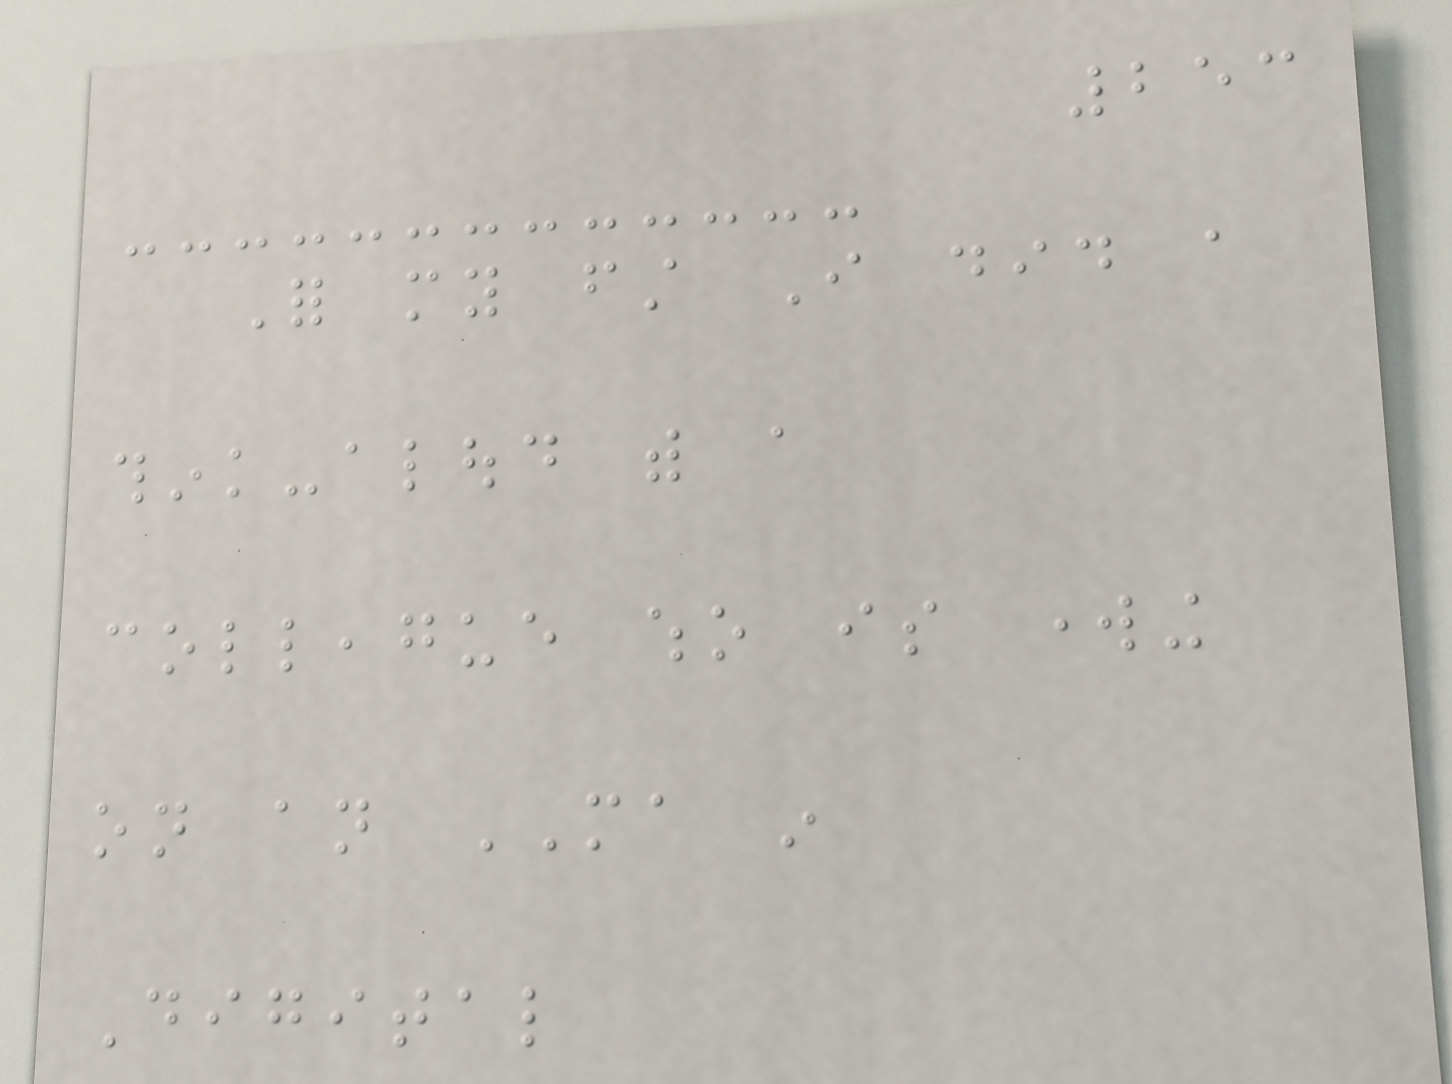253
For my first I did a
think-aloud with a
colleague who is working
on an MA in
Digital
